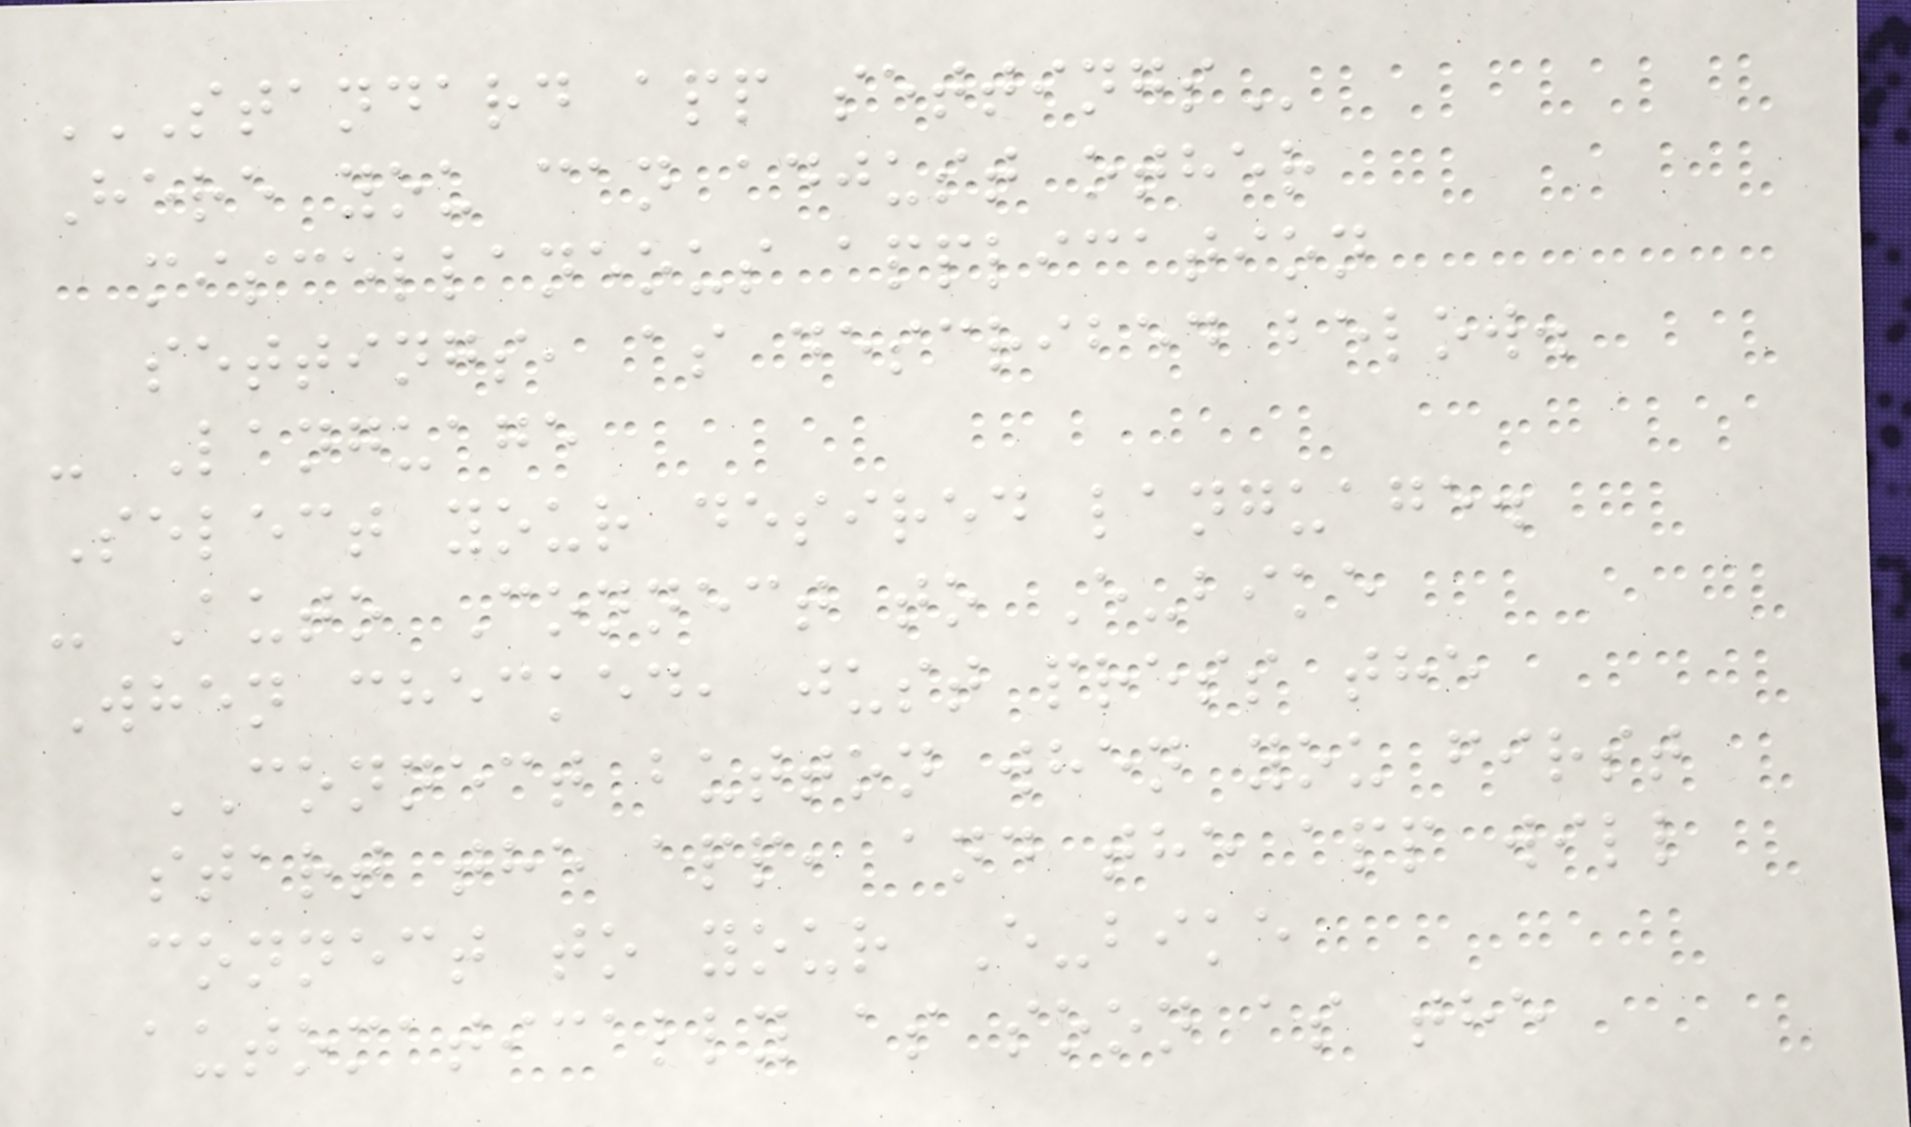STANDARD APP SETTINGS
Here you can adjust other
miscellaneous application
settings, as described below.
- Language
Select your desired language.
- Auto Connect to E-bike
When checked, just press the
CONNECT button when you first
start the app, and the app will
connect to your E-bike
automatically as soon as the
